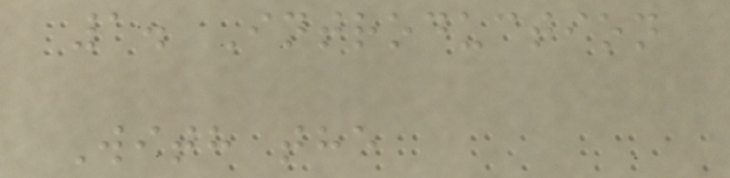1. Introduction
With the
